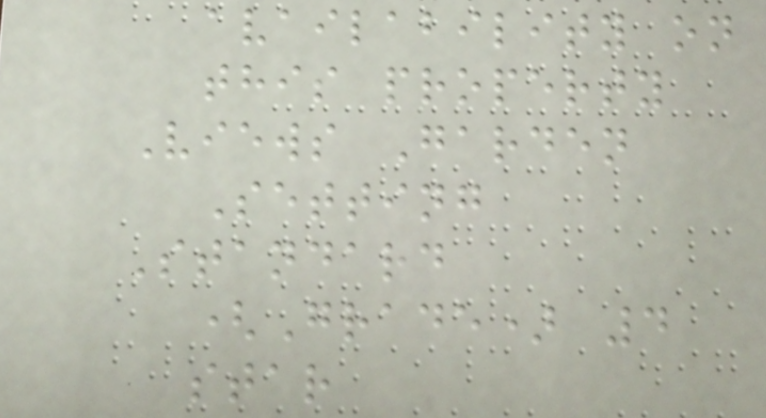availability on
this property
Views Garden
Setting
Standard
(Grade) 4
star
